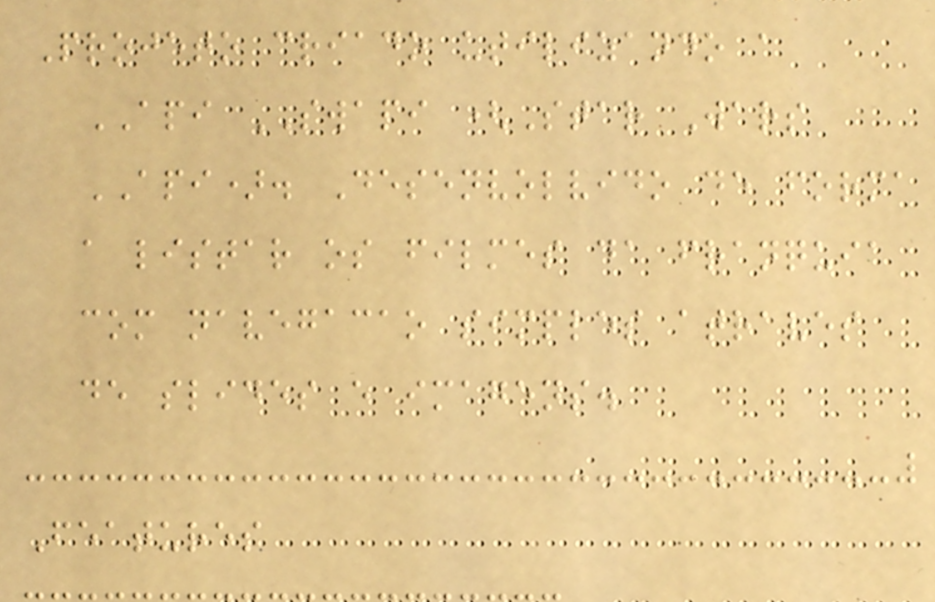Projeto criado utilizando a
API SWAPI (Star Wars
API). Desenvolvido de forma
a listar os filmes da franquia
com navegacao simples atraves
de slides e imagens.
Features
